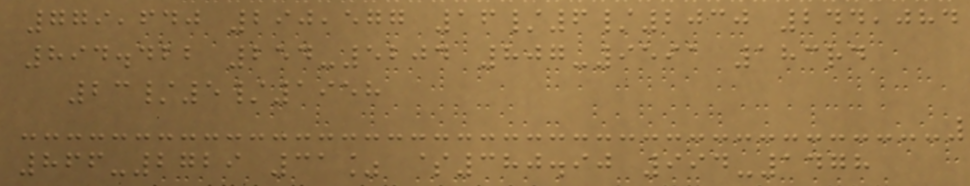779,640 290,577 16/6/2030 244,084
894.422 254-5204 807-9591 183rd
23/5/1958
866-2729 31% $380.90 994-1478
